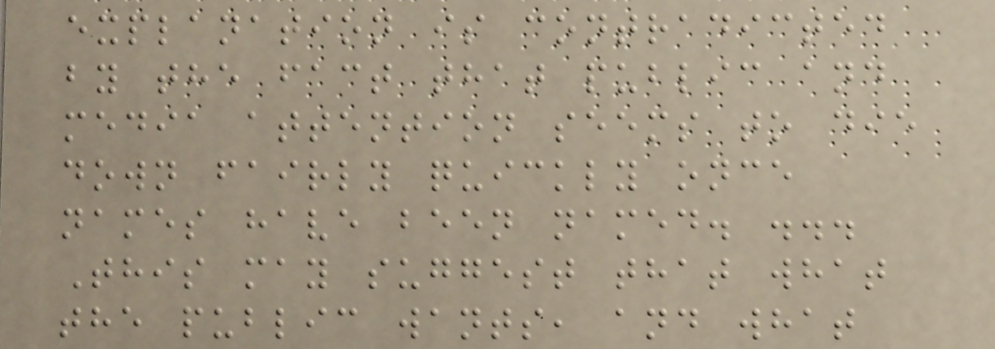explanation is contradicted
by the fact that public and
media attention seems to die
down fairly quickly once
names have been named. ...
This may suggest that what
the public wants, and what
